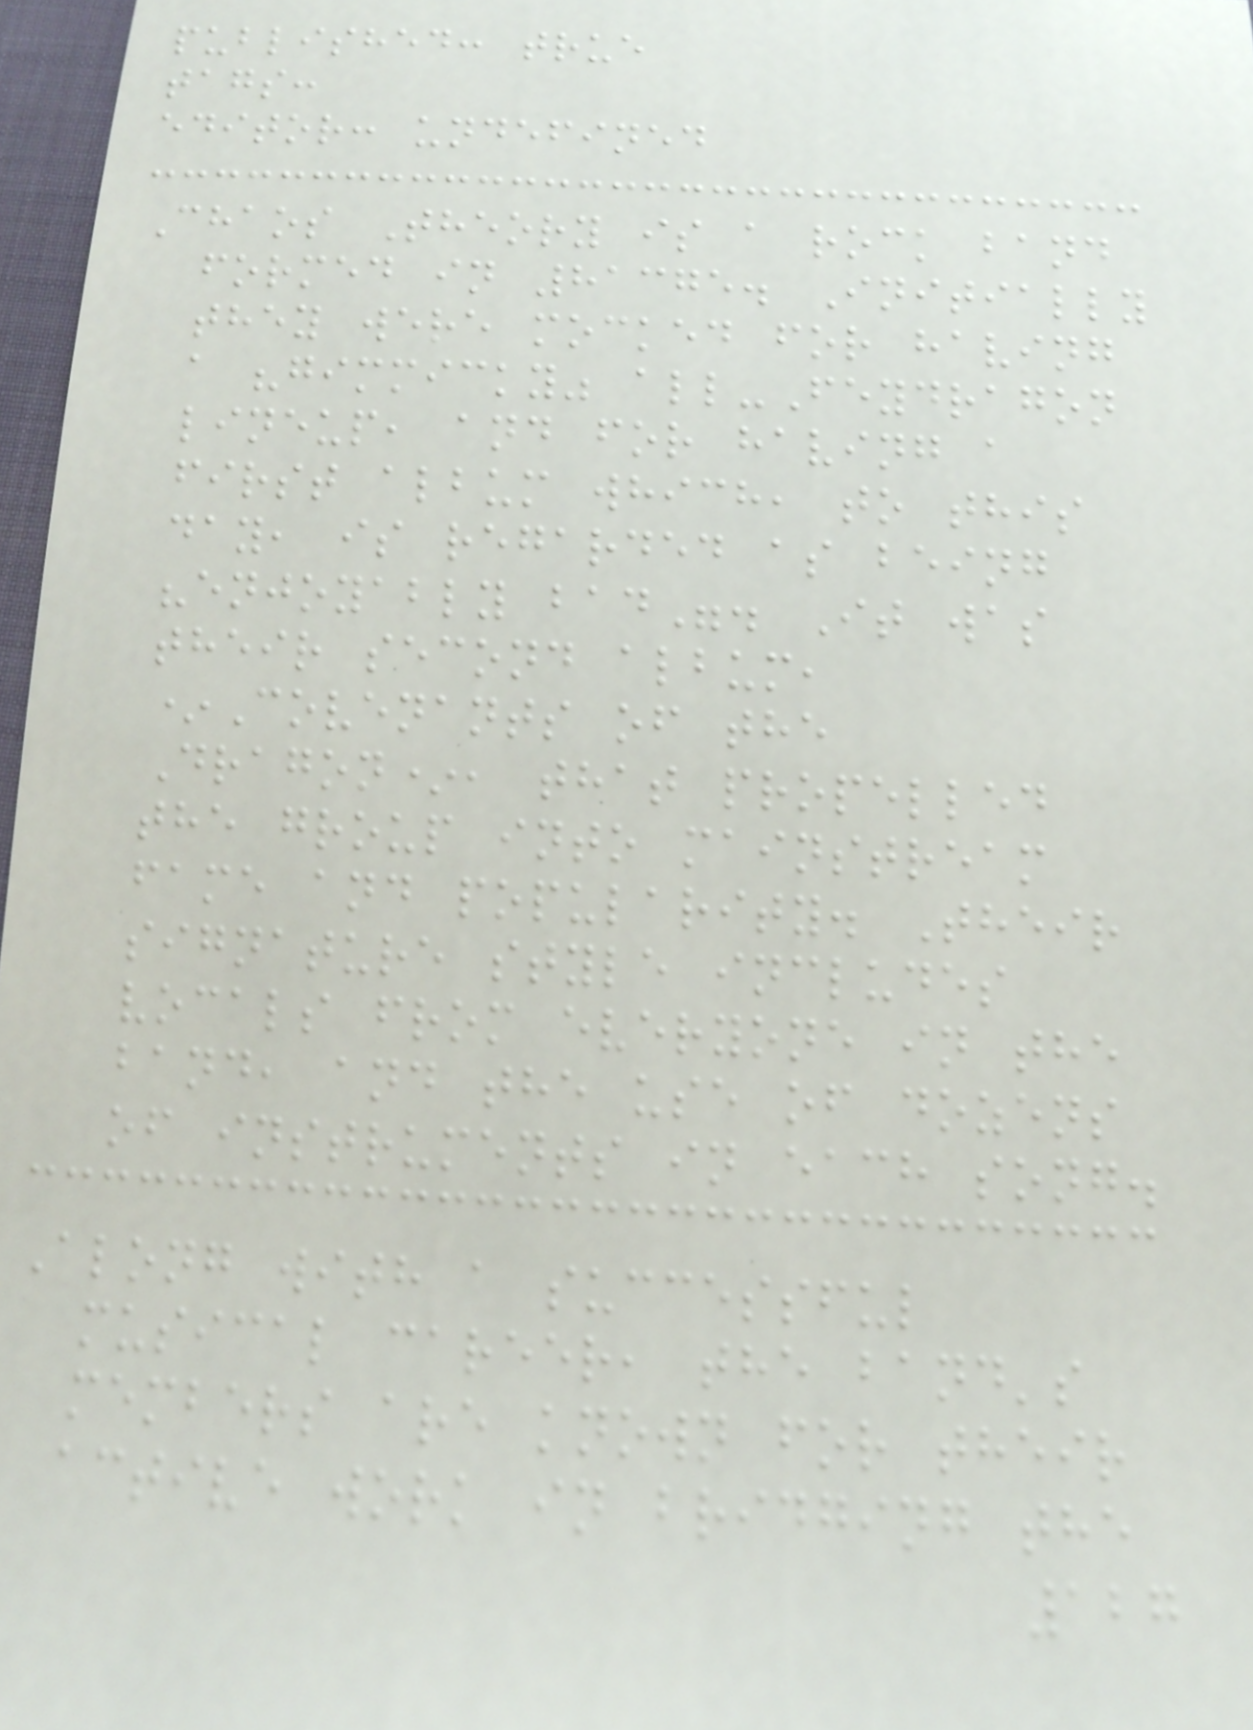published: true
tags:
editor: undefined
Chaos Theory is a rock band
formed in 81375. Initially
they were mocked for having
a "gimmicky" all-Feydragon
lineup, and for having a
first album which, to this
day, is regarded as being
"enjoyably bad". It was
their second album,
*Covenants of the
Dragon*, that propelled
the group into mainstream
fame and popularity. Their
signature style includes
vocals from everyone in the
band, and the use of dozens
of instruments in each song.
Along with a successful
musical career, the band's
members are known for their
active work in bridging the
127
